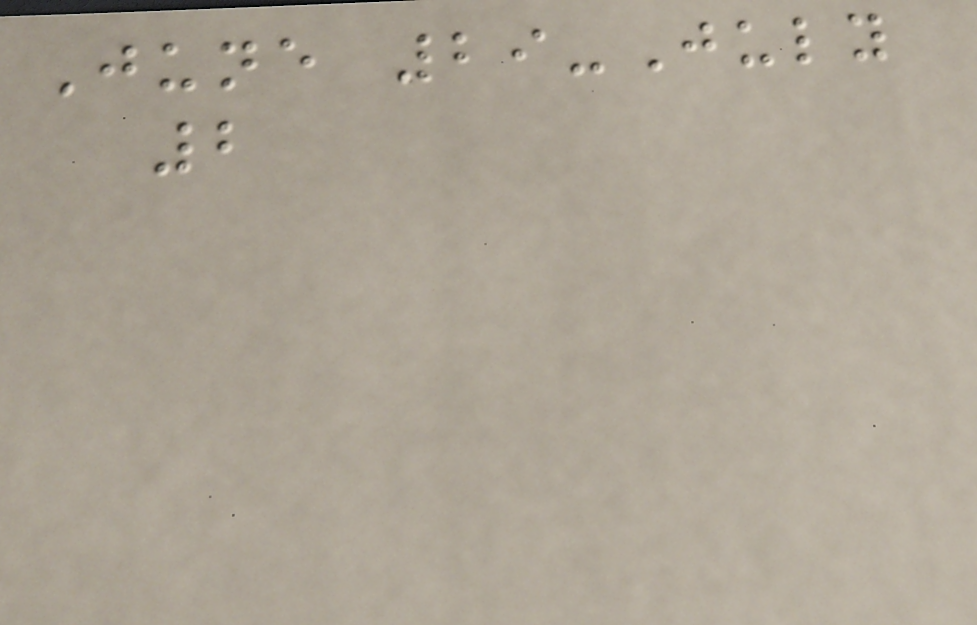June 29-July
2
